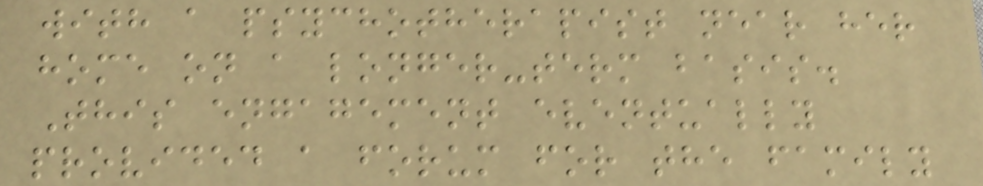with a psychotherapist near her
home on a longer-term basis.
This engagement eventually
provided a forum for the family
